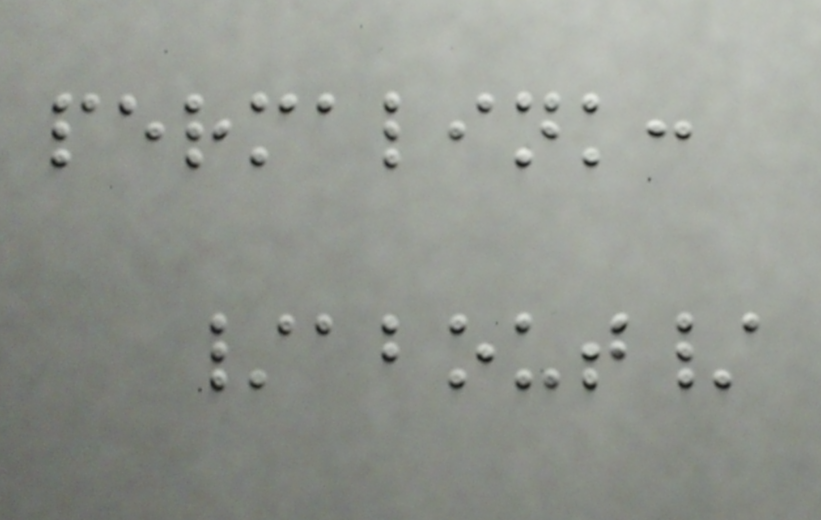permalink:
/about/
